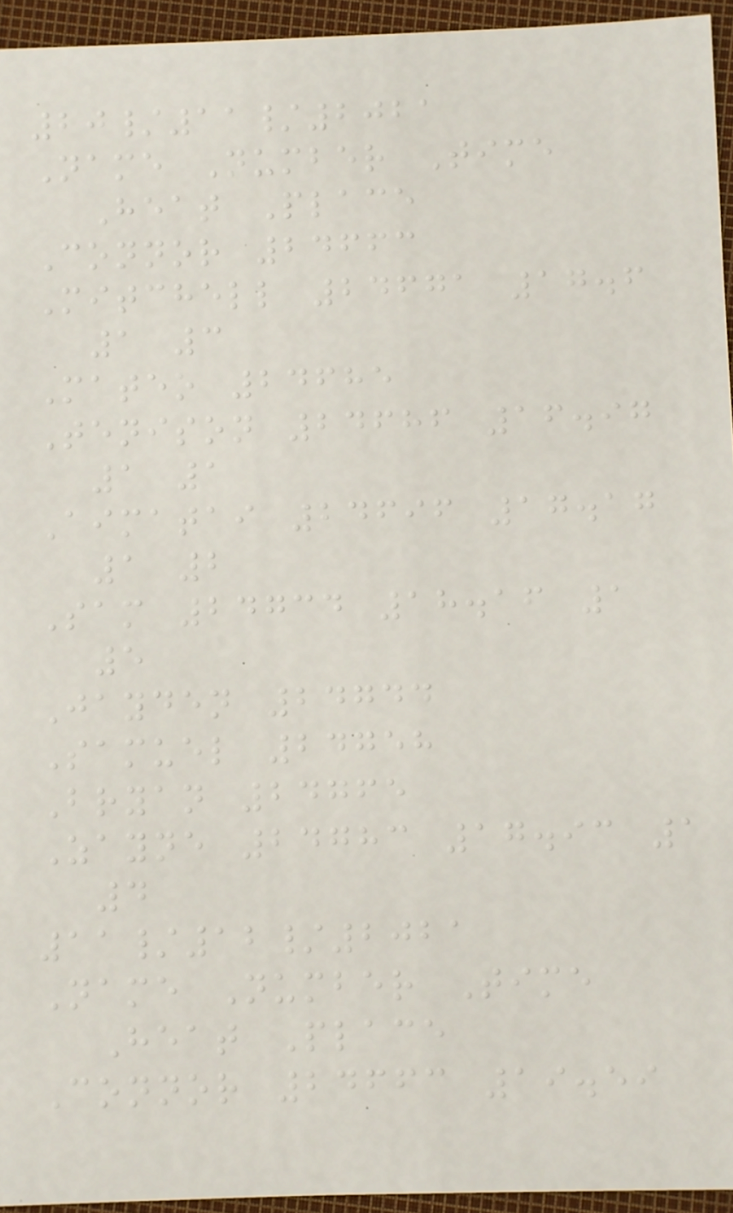20/11/2021
Name Number Time
Heat Place
Connor 24663
Mitchell 24671 17.6
1 3
Mateo 24685
Tenison 24686 16.97
1 1
Aimatai 24696 17.17
1 2
Sam 24734 18.16 1
5
Jayden 24744
Samuel 24758
Bryan 24765
Zayne 24783 17.93 1
4
11/12/2021
Name Number Time
Heat Place
Connor 24663 19.59
